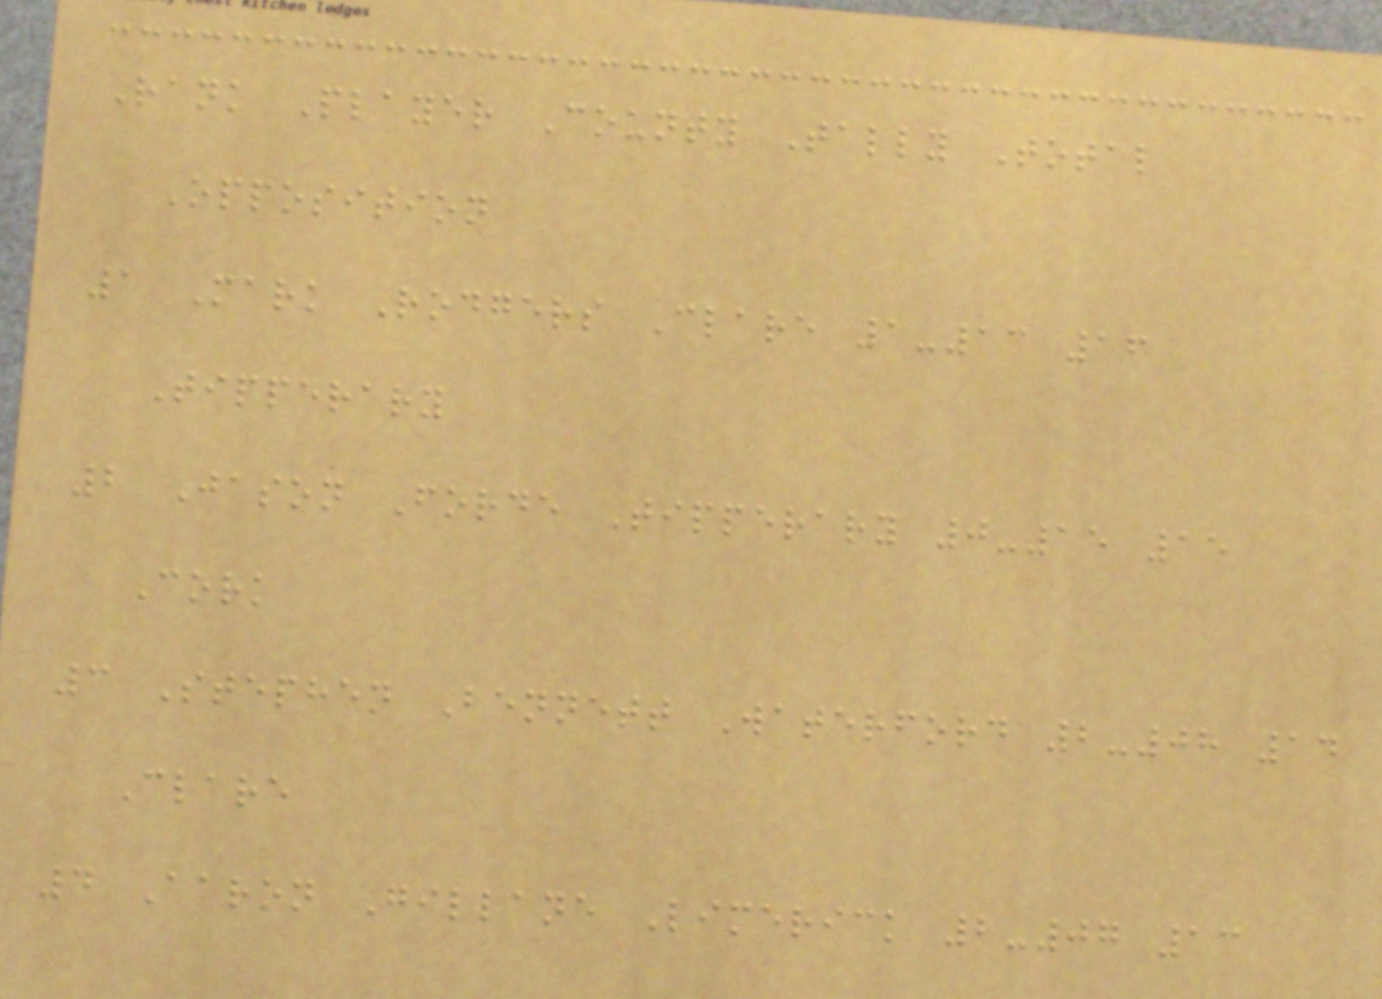Rank Player County Tally Total
Opposition
1 Mark Rodgers Clare 1-13 16
Tipperary
2 Jason Forde Tipperary 0-15 15
Cork
3 Stephen Bennett Waterford 2-08 14
Clare
4 Aaron Gillane Limerick 2-07 13
